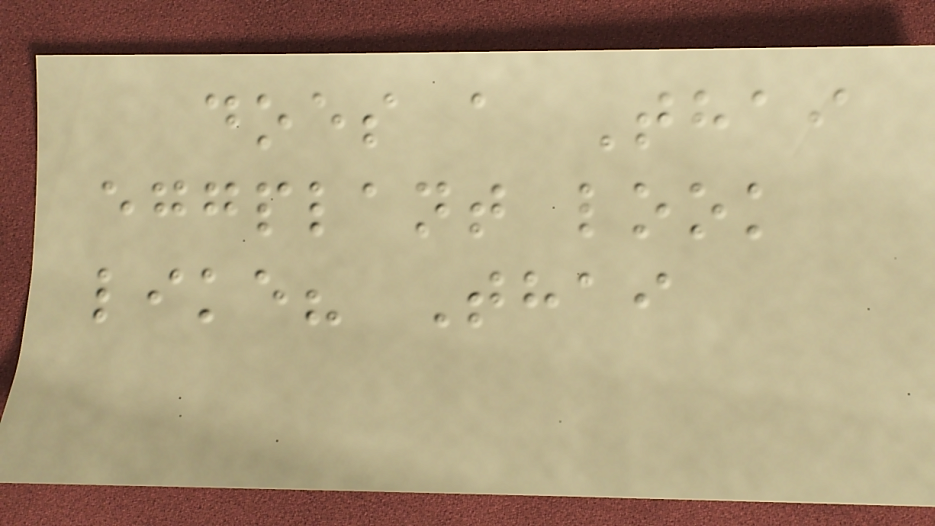does a Thai
eggplant look
like? Thai
